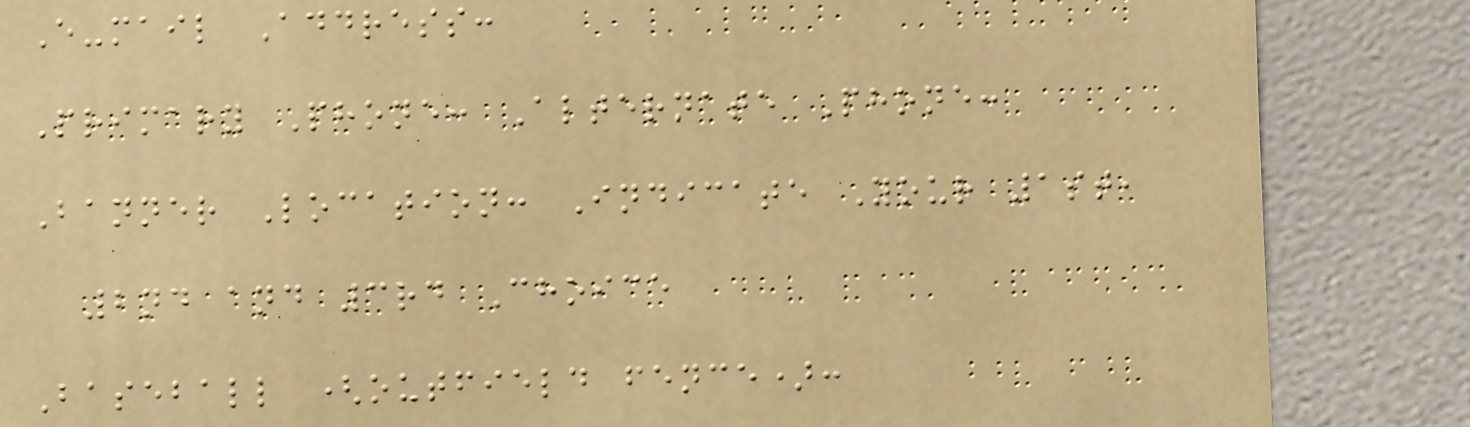E-mail Address:
Primary Phone: Alternate Phone:
Banner Location: Indicate Your 1st,
2nd and 3rd Choice
Baseball (outfield fence):
